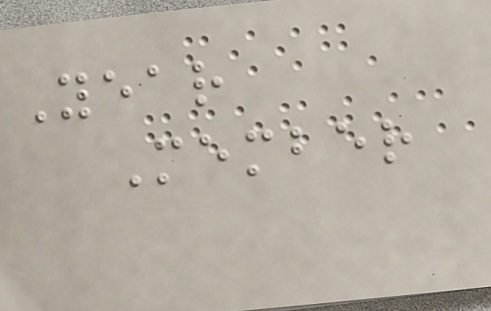Year
Member
